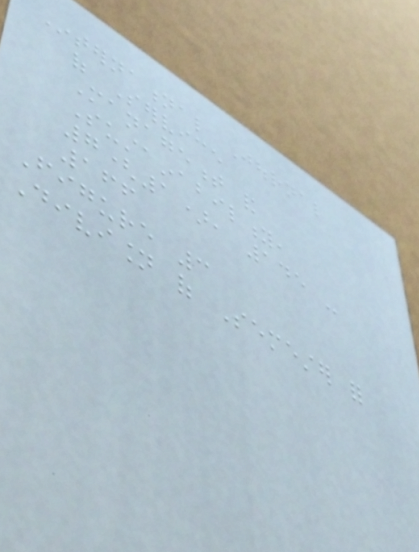International Journal
of Service
Management and
Sustainability,
7(1), 145 -
166
Figure 3
Division of Semester for
